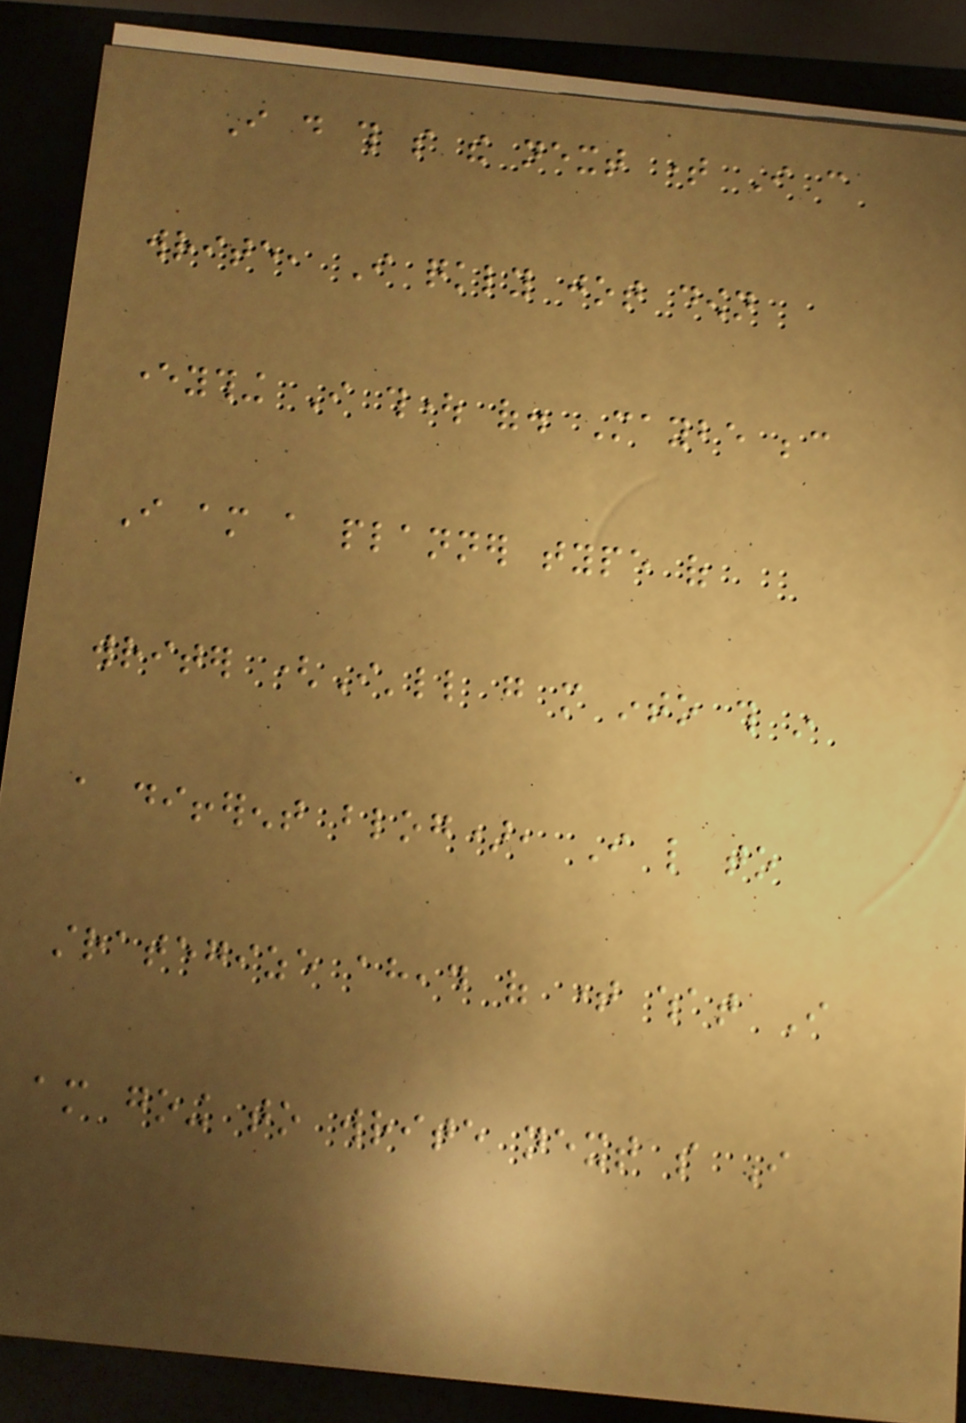I do this so the next time I can
write, I quickly jot down
everything I thought of. Maybe because
I am a planner type of
writer (I'll go more into this in
a different blog), I like to
strategize ahead of time what I
am going to write next so I
